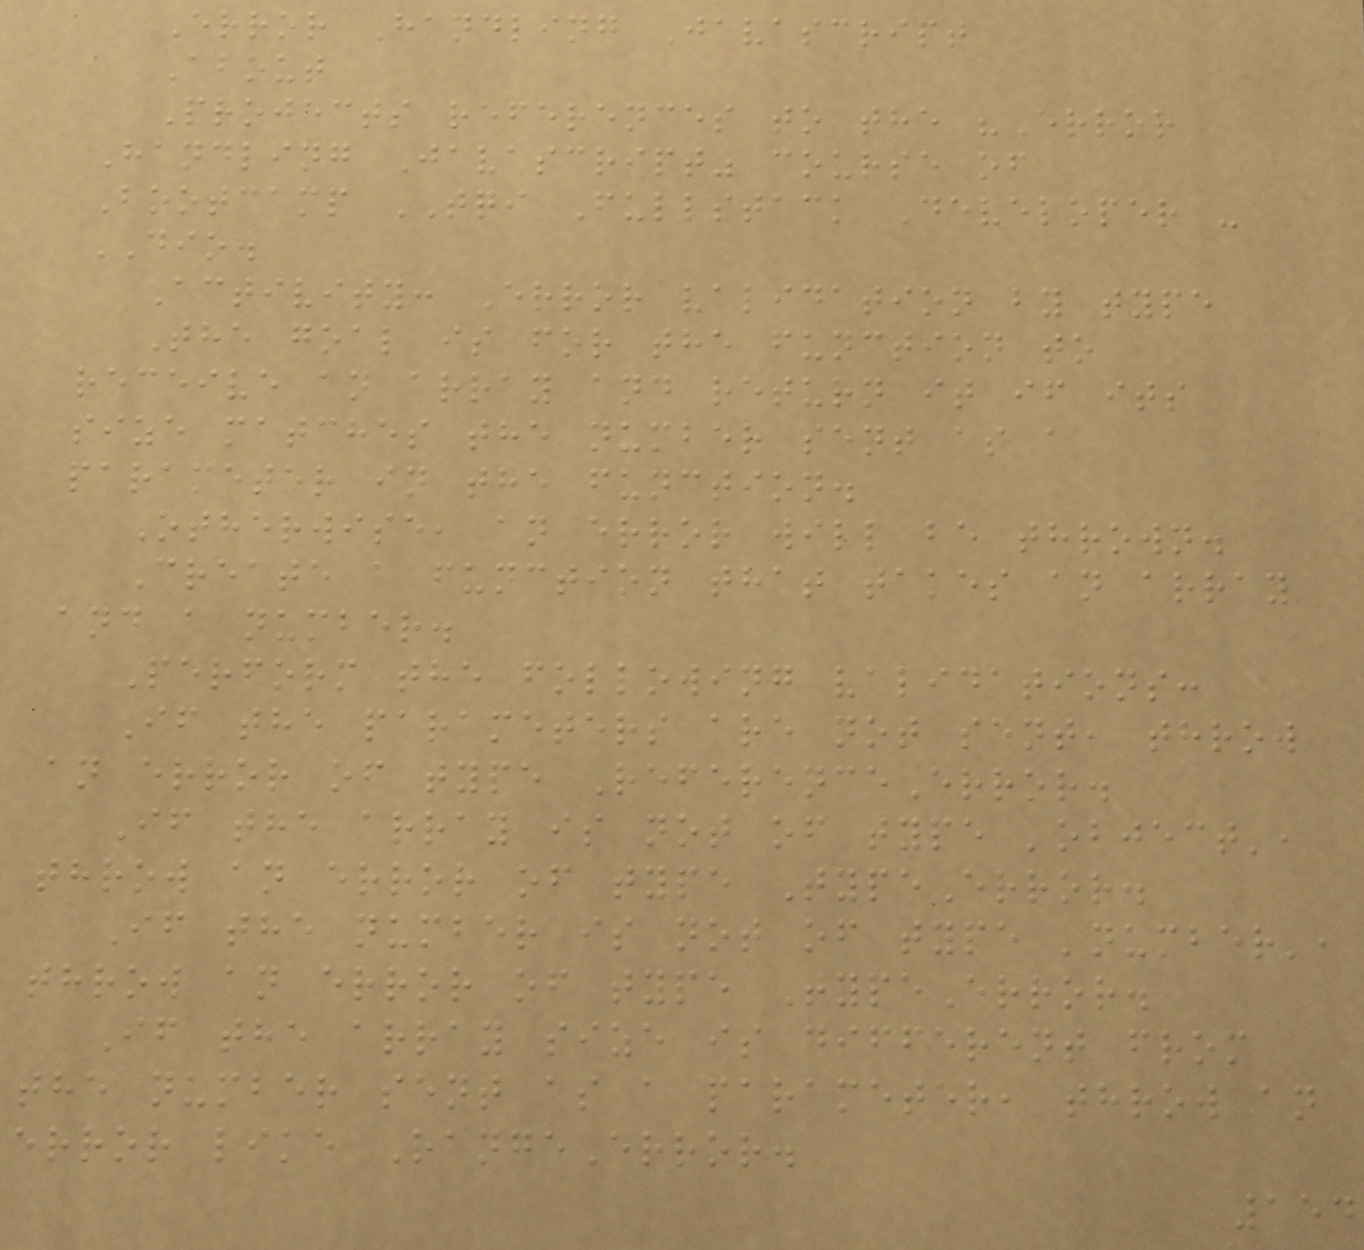Error Handling Javascript
About
Projects references to the "Error
Handling Javascript" course of
Bootcamp TQI Fullstack Developer -
DIO.
Activity: Error validation by type
The goal is for the function to
receive an array and return it if its
size matches the number sent as a
parameter in the function.
Otherwise, an error will be thrown.
Create a function that takes an array
and a number.
Perform the following validations:
If the parameters are not sent, throw
an error of type ReferenceError.
If the array is not of type 'object',
throw an error of type TypeError.
If the number is not of type 'number',
throw an error of type TypeError.
If the array size is different from
the number sent as a parameter, throw an
error like RangeError.
154
